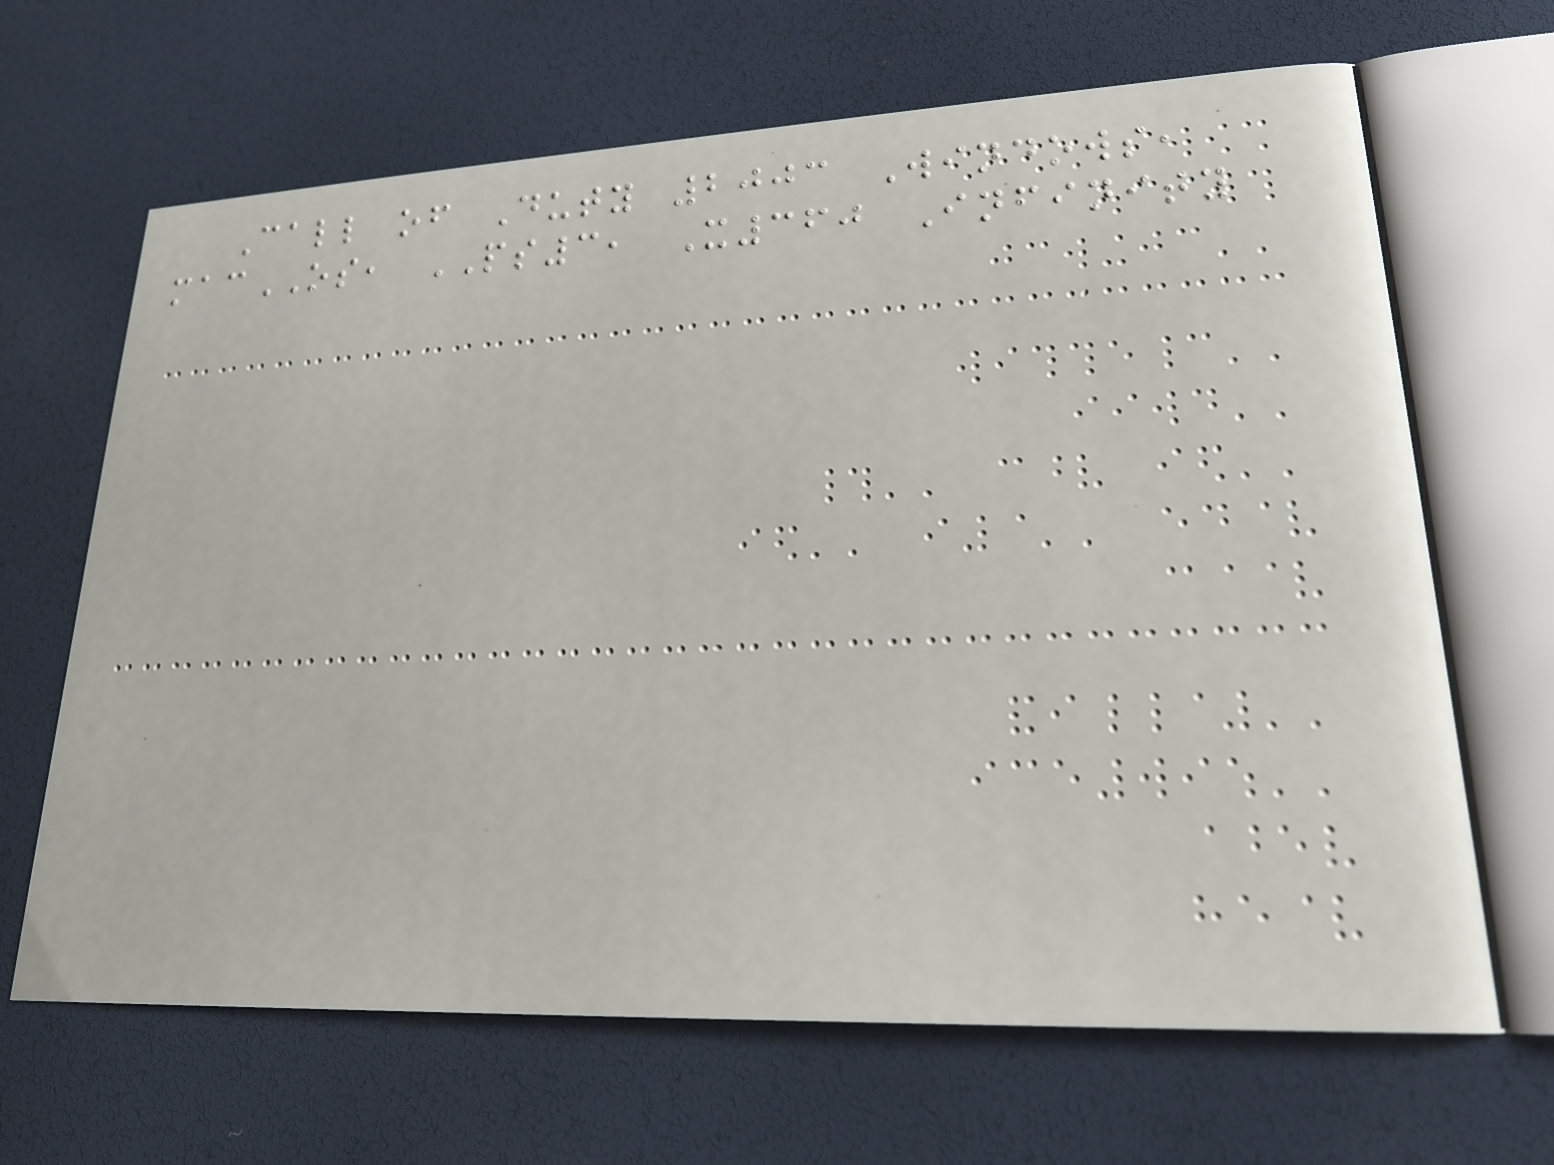Call of Duty 2003 Windows,
macOS, PS3, X360 Infinity
